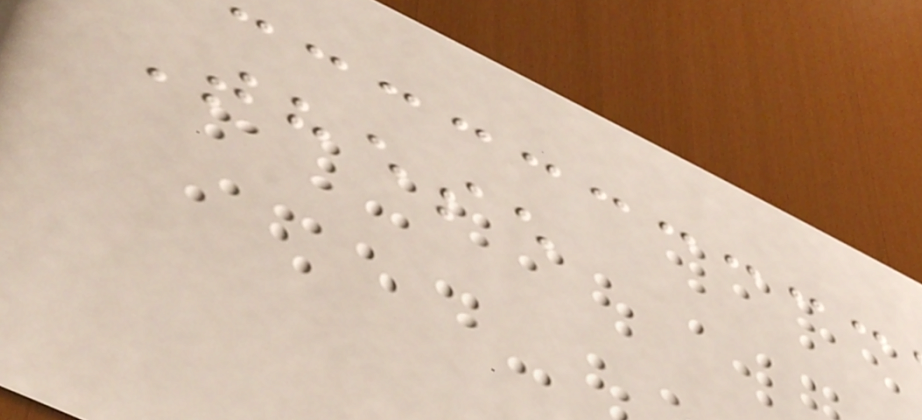These
